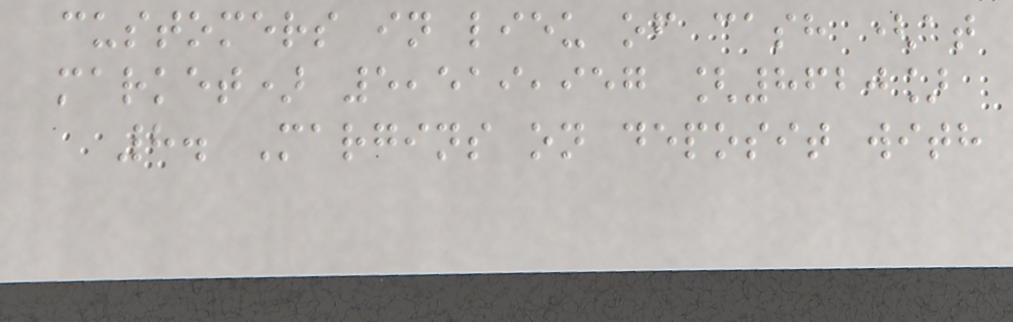customers in lieu of cash (at
market) 5,519,957 [8620]
8. Margins on deposit with
